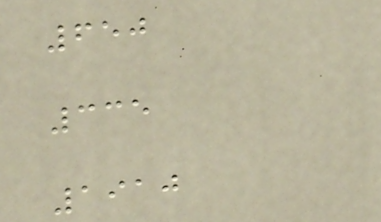650
335
1910
